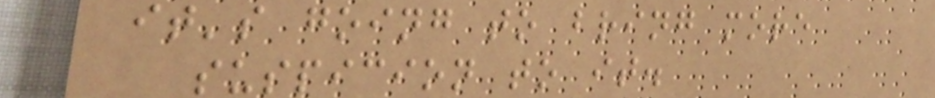it's going to bring more
suspicion to it.
